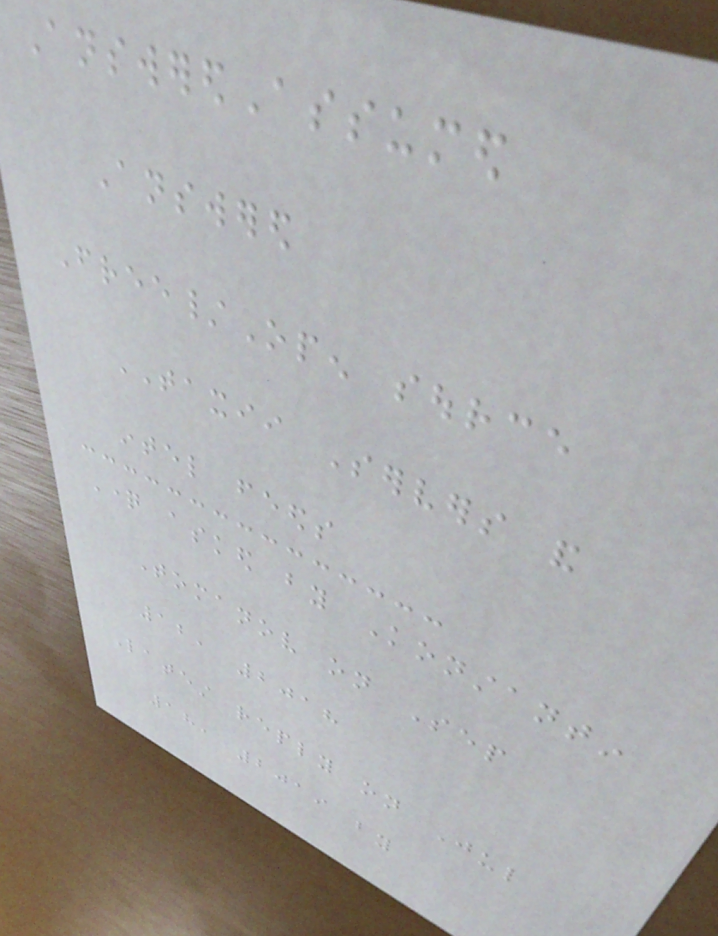AnsweredAssumed
Answered
Free/Open source
TAXII Servers and
intel feeds
Question asked by Konstantin
Tomanov on Sep
12, 2018
Latest reply on Jul
18, 2019 by
